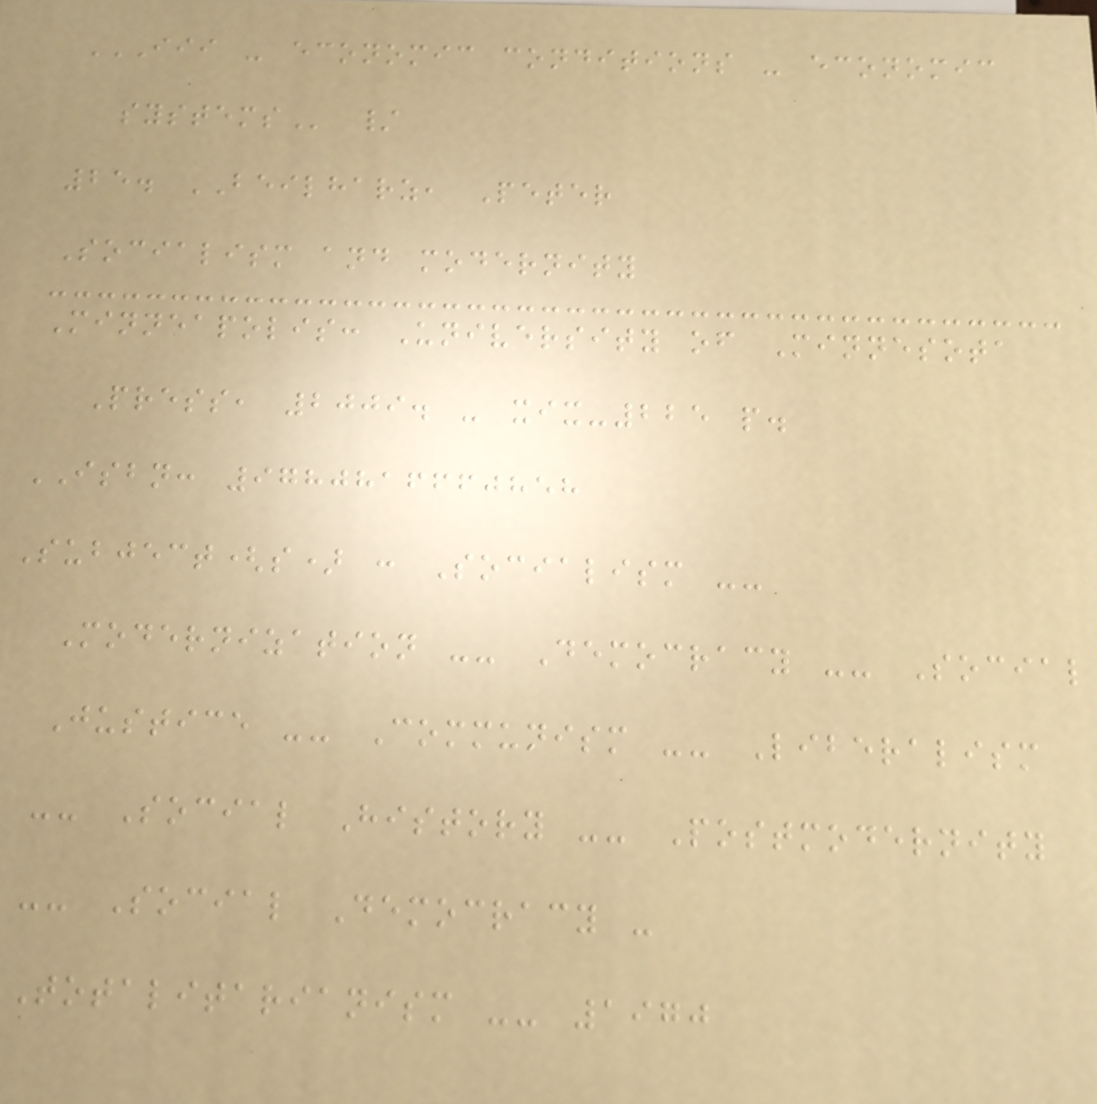III - ECONOMIC CONDITIONS - ECONOMIC
SYSTEMS /
25. BEILHARZ, Peter
Socialism and modernity
Minneapolis: University of Minnesota
Press, 2009. - xix-225 p.
ISBN: 9780816660858
Subject(s) : Socialism --
Modernization -- Democracy -- Social
Justice -- Communism -- Liberalism
-- Social History -- Postmodernity
-- Social Democracy -
Totalitarianism -- 1970
